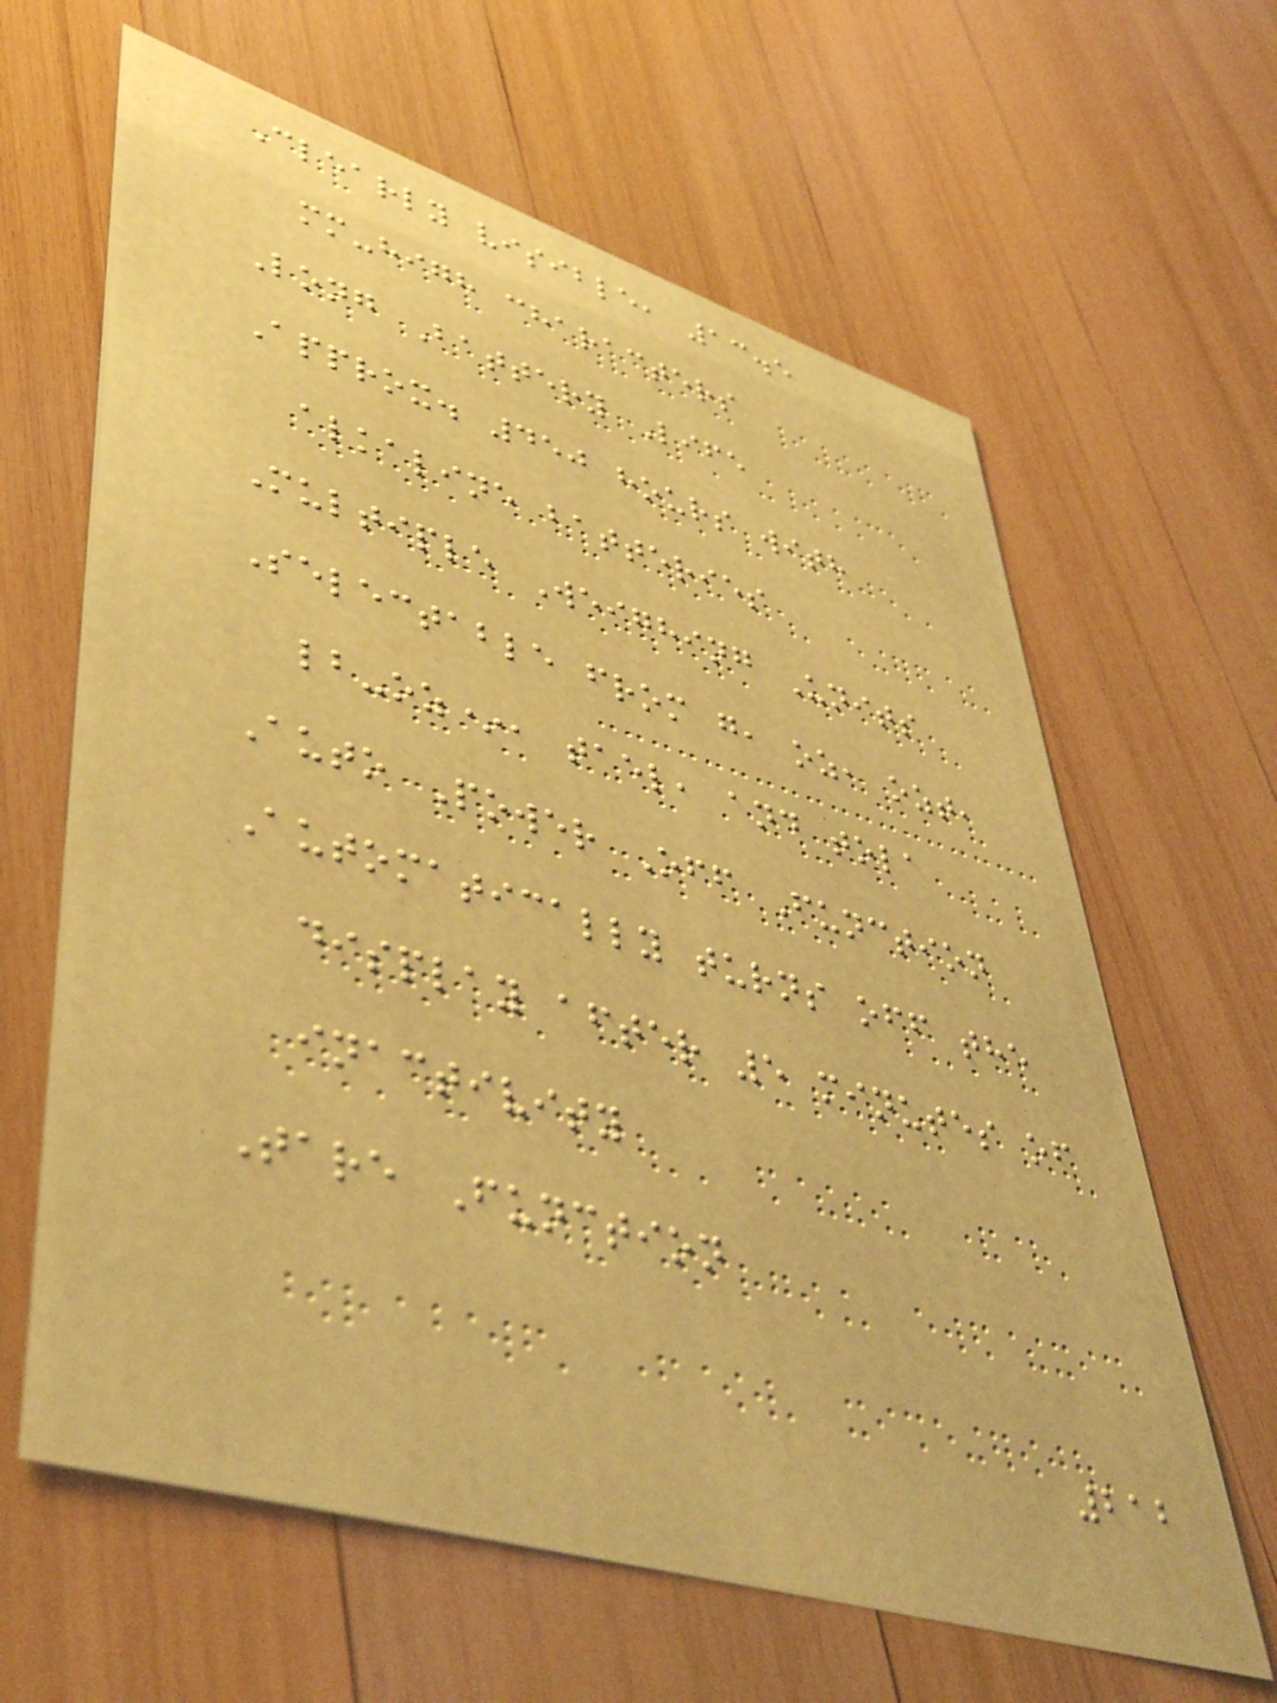Clearly visible, 13.5
mm-high characters
Long Battery Life
Approx. 450 hours with
alkaline batteries
Multiple Weighing Units
Selectable from g, oz, ozt,
lb-oz*, tael, and tola
Auto Power Off Function
Automatically turns off the
display after 5 minutes of
inactivity
Tare Function
212
